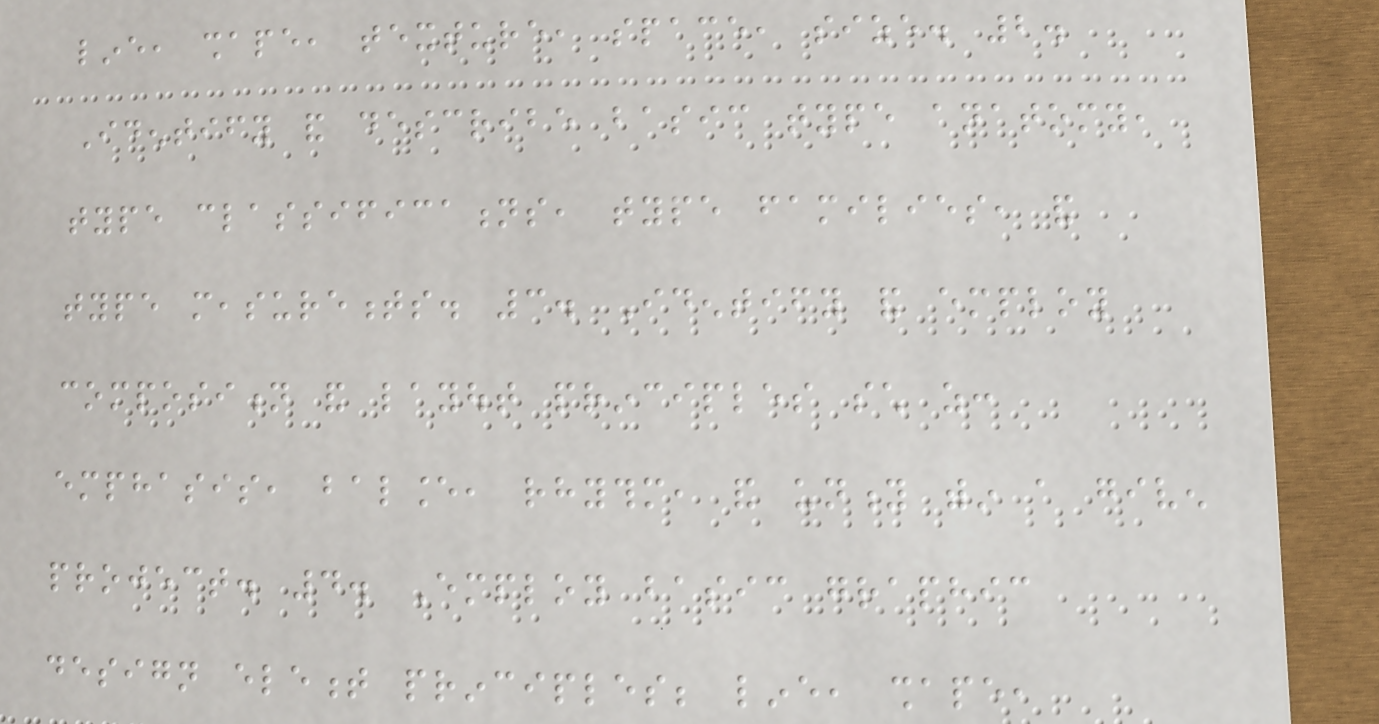line, shape, texture, space, size. 2.
Identify and describe basic type anatomy,
type classifications, type families, and
type measurements. 3. Identify and employ
composition and layout principles such as:
emphasis, balance, rhythm, and unity within a given
project. 4. Employ basic graphic
design element principles; line, shape,
